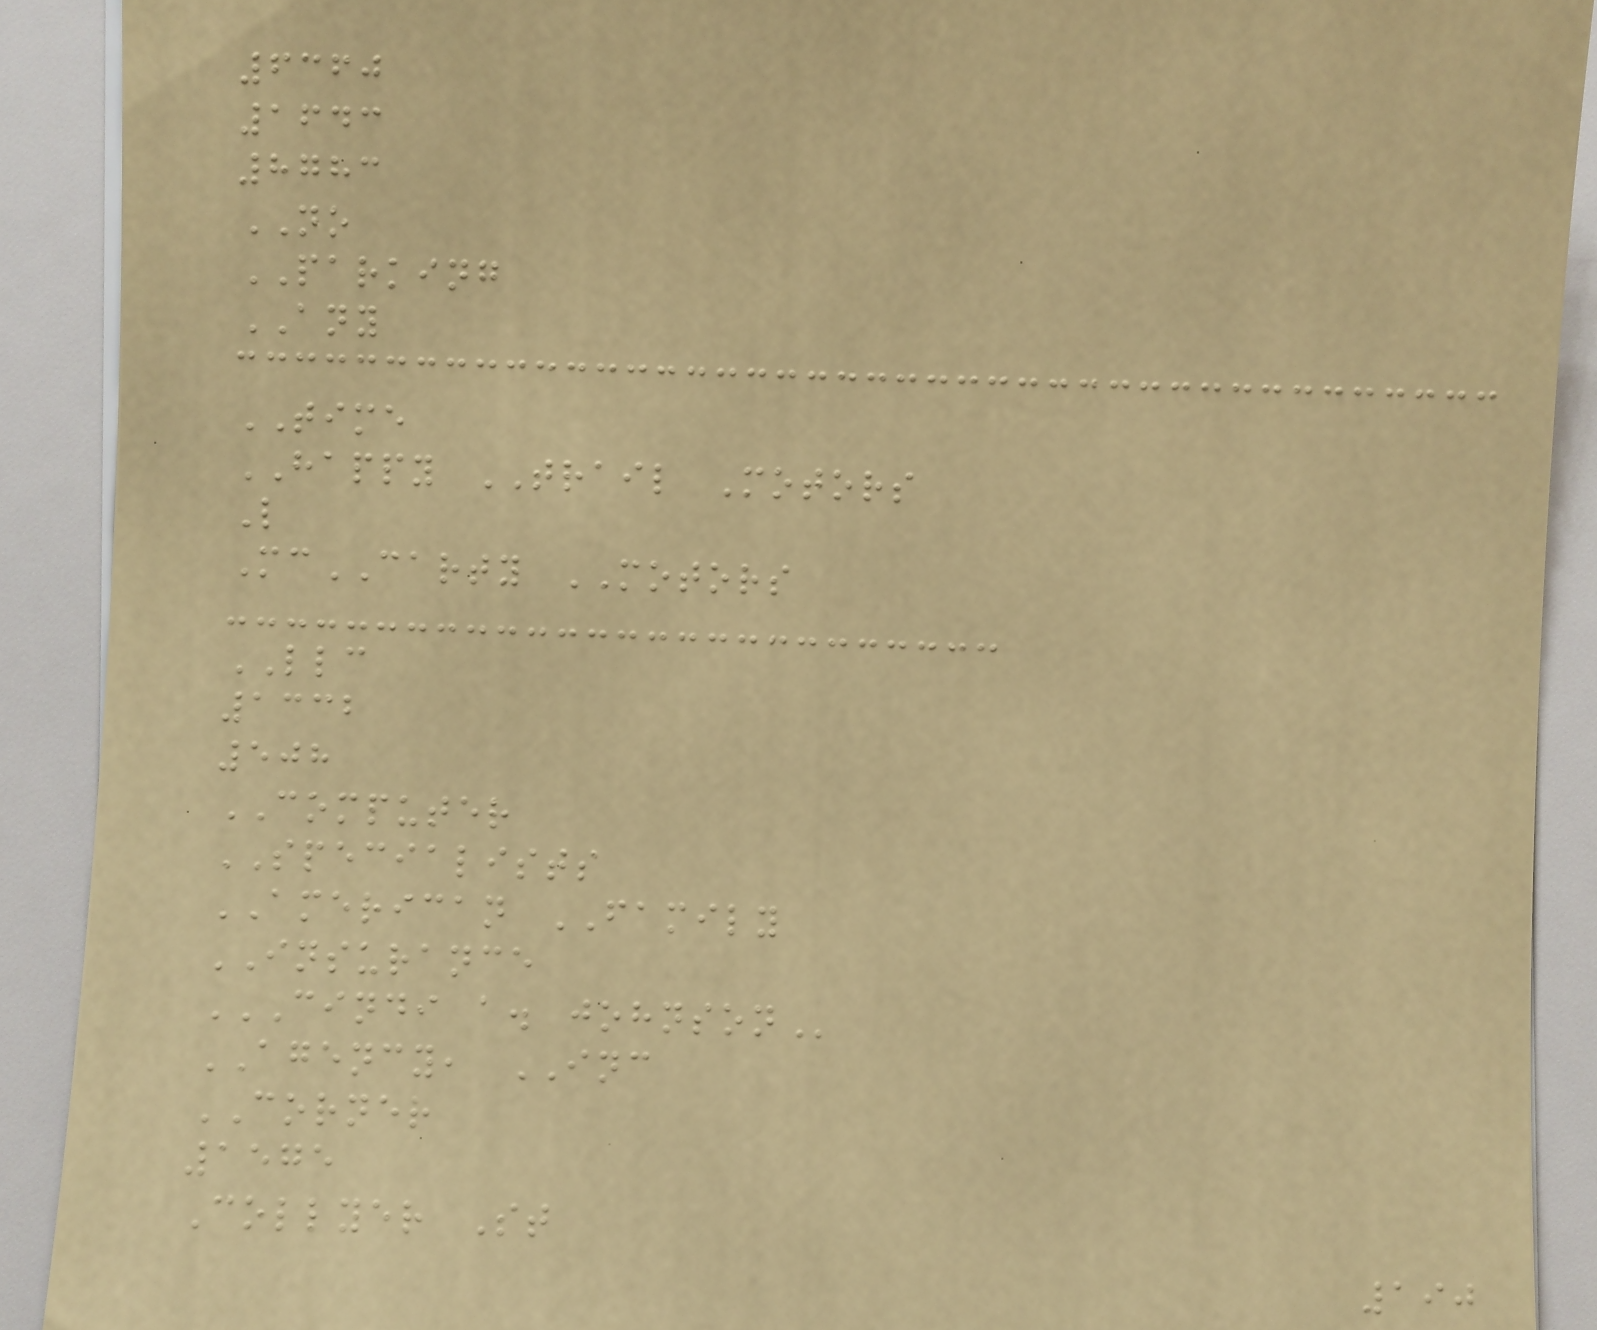6360
1643
8783
NO
PARKING
ANY
TIME
HAPPY TRAIL Motors
L
McCARTY MOTORS
LLC
1332
508
COMPUTER
SPECIALISTS
AMERICAN FAMILY
INSURANCE
CINDI A. JOHNSON
AGENCY, INC
CORNER
1575
Collyer St
190
